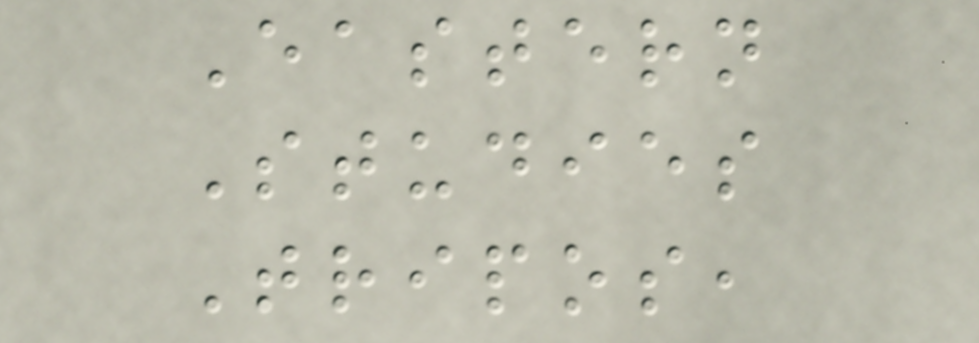Eastern
Studies
Tripos,
